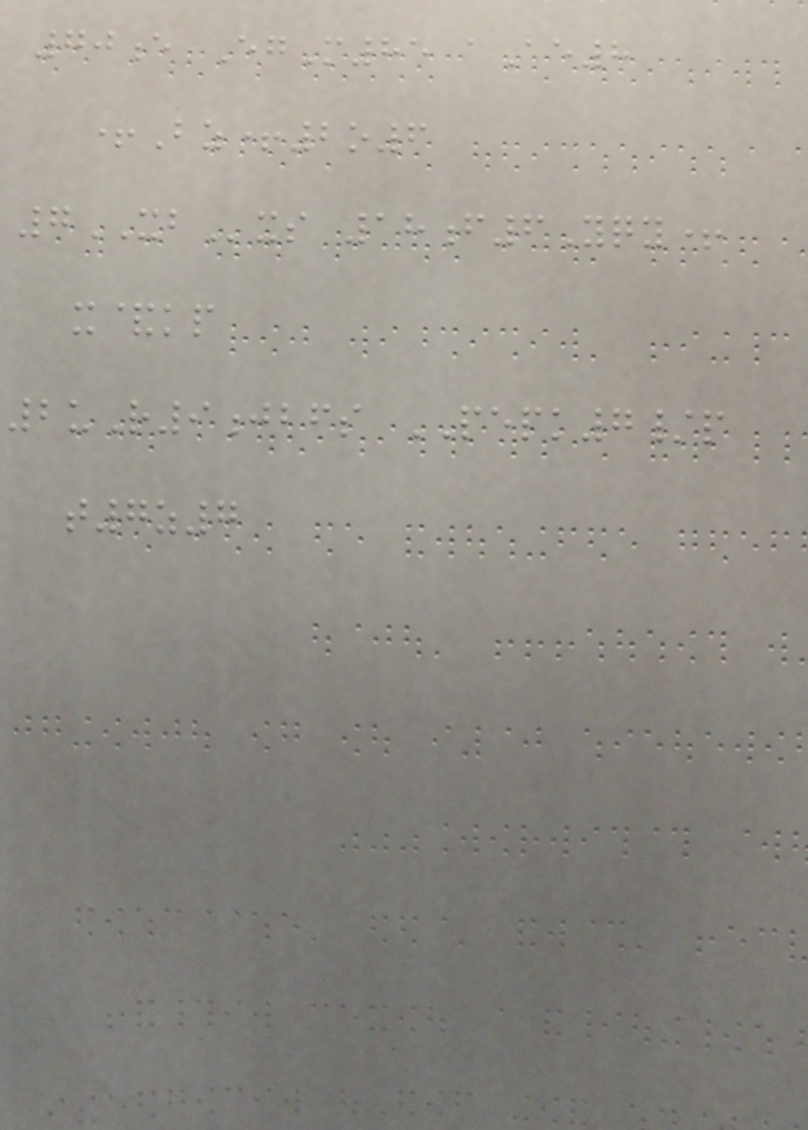70e EgM85 aAe8
+Bz+2o6
7XBxs 18f6Yqy+
x&kp
2uR9jbfs PEPK7/p
t7z7
